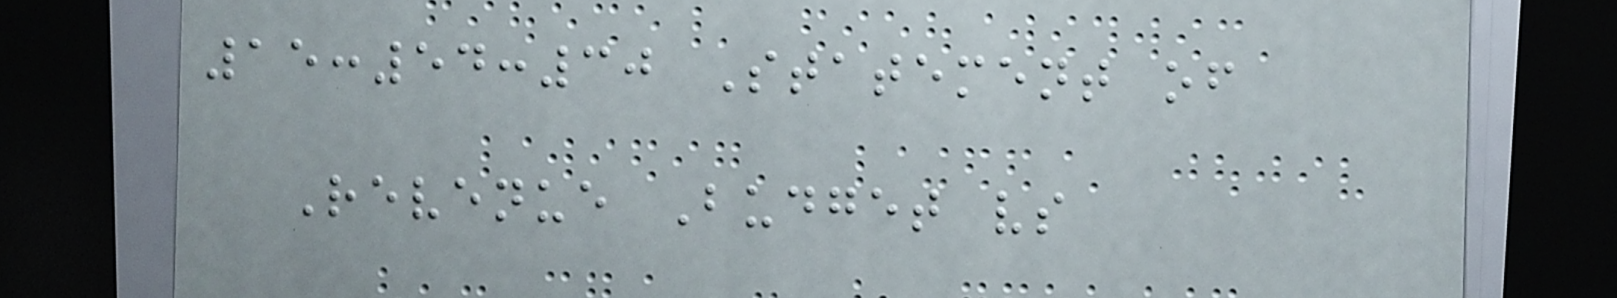15:54:30 Statement of
Revenue Budget vs
